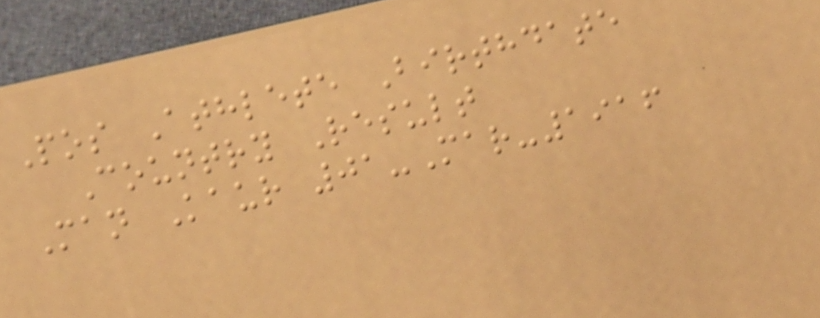Pos Athlete Birthdate
Country Result
Man Kaur 01-Mar-1916
